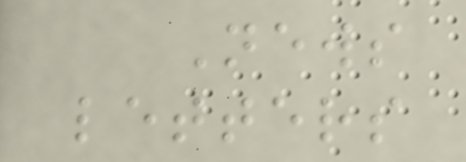News
letters
